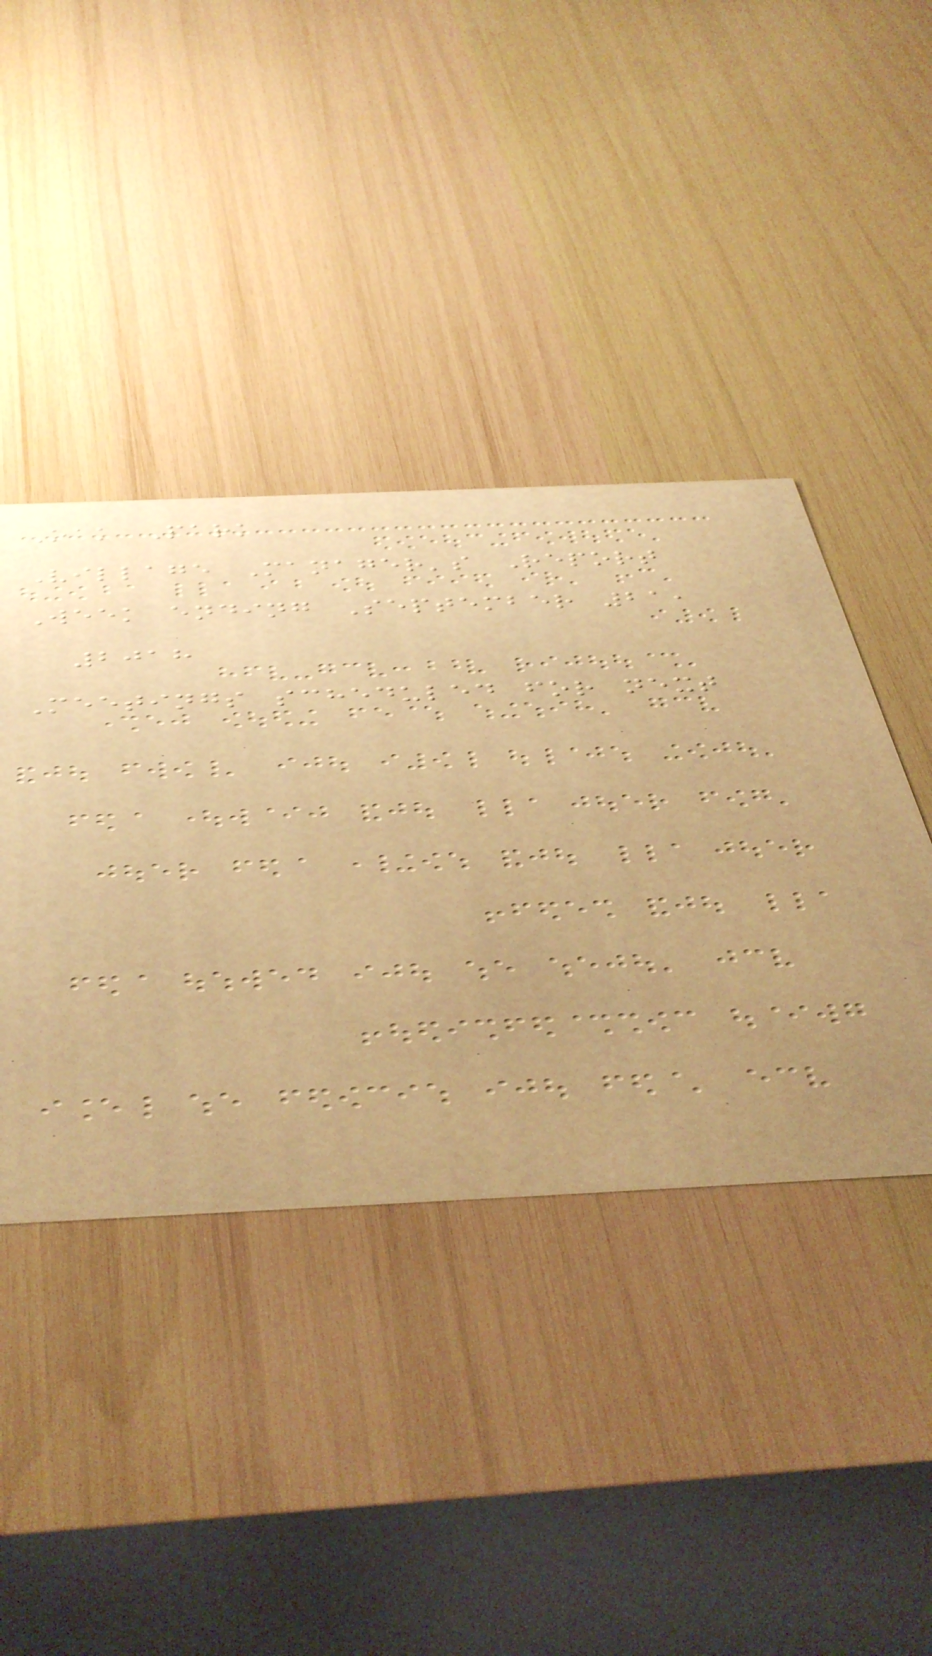Oak Park
Village Manager's Report
Week ending September 21,
2018
Meetings scheduled for next
